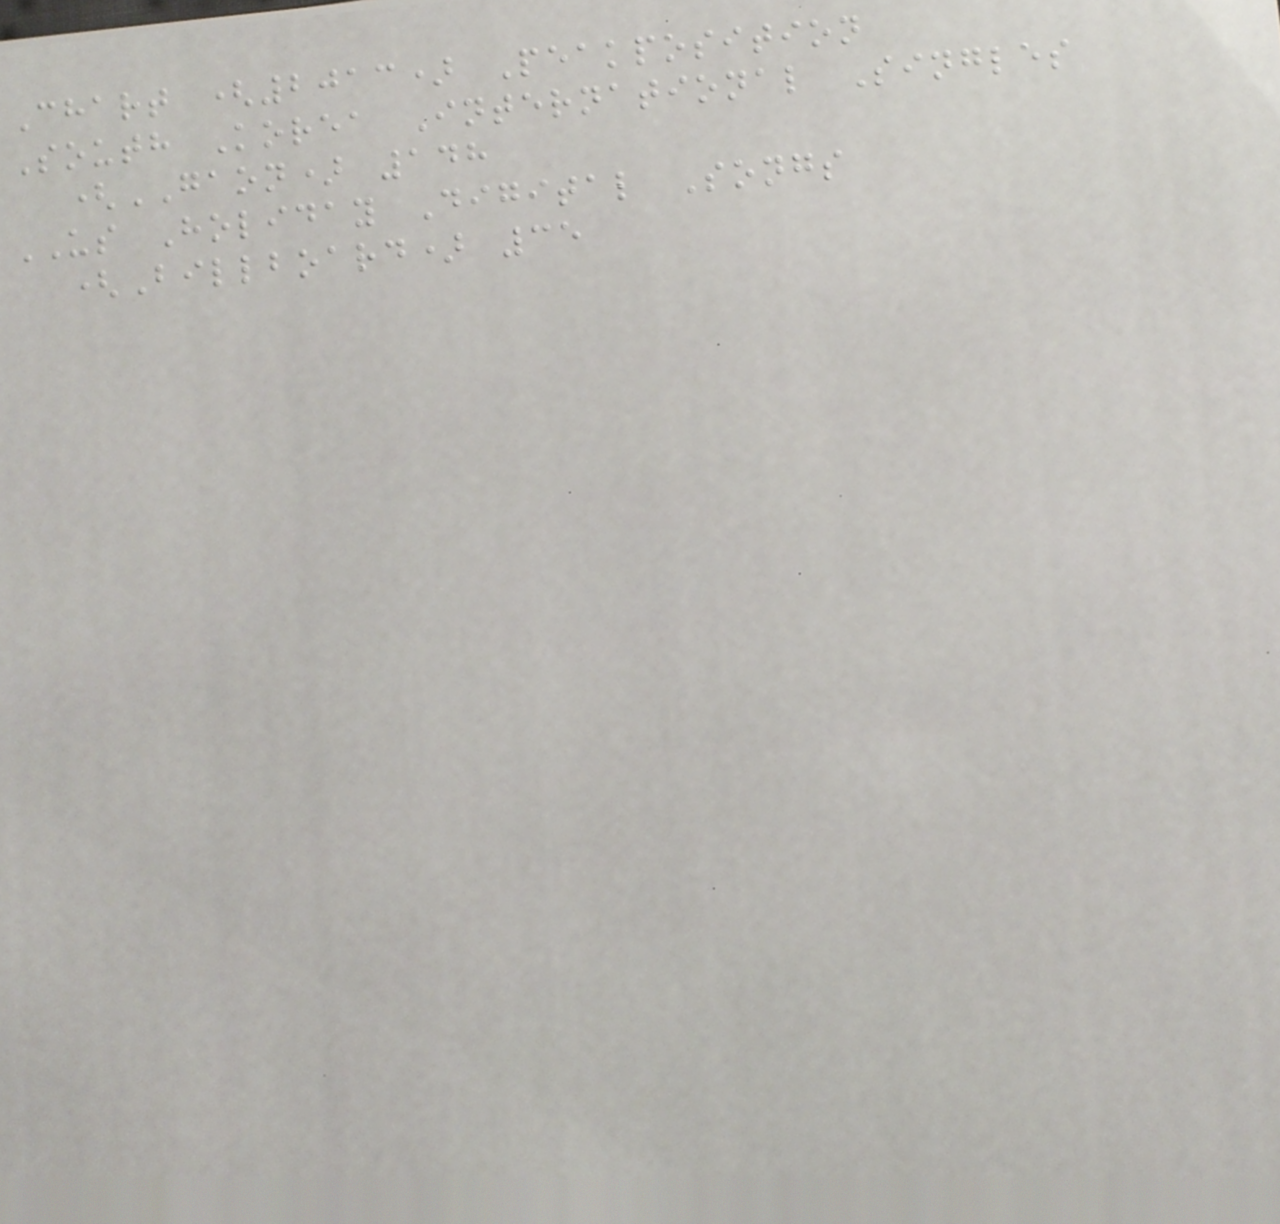Chart (2013) Peakposition
South Korea International Singles
(GAON) 148
US Holiday Digital Songs
(Billboard) 35
